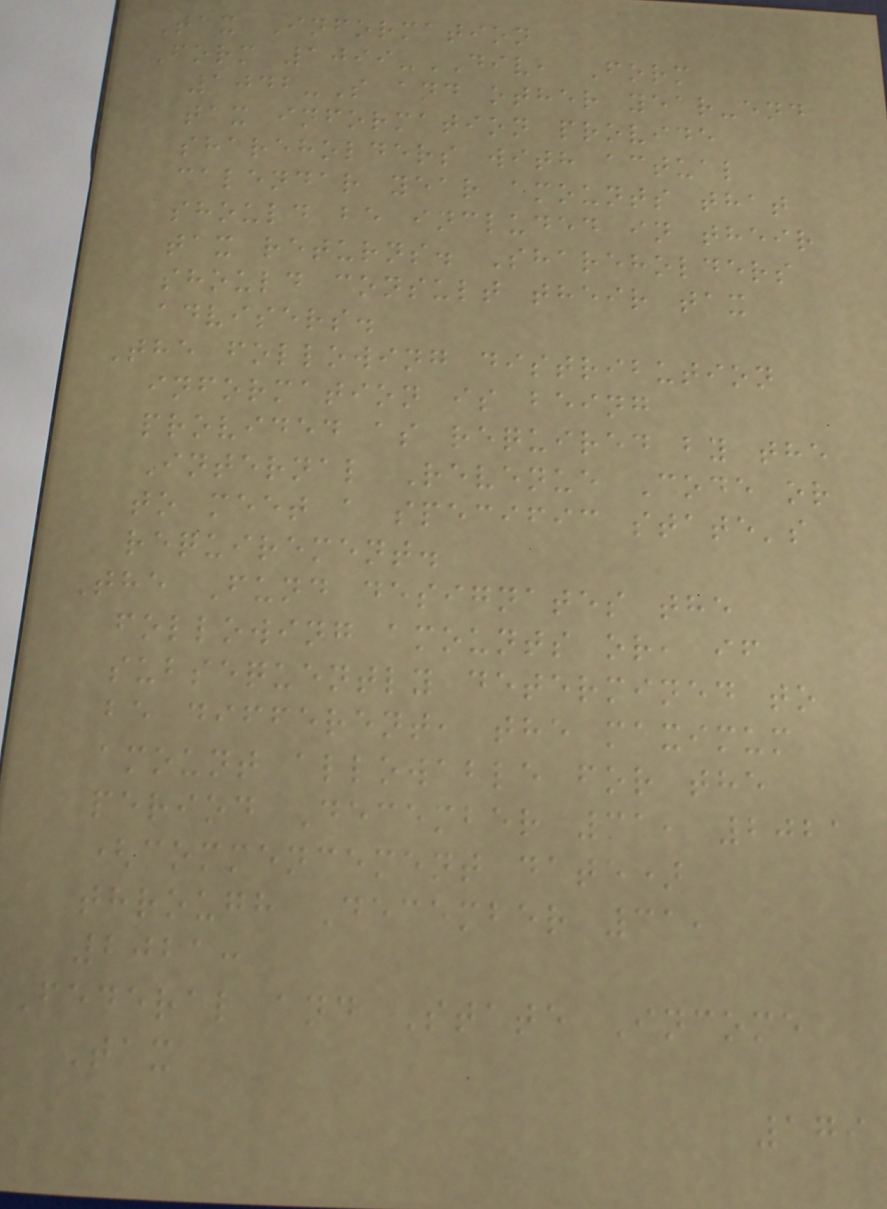Tax Information
Form 1099-DIV, Form
1042-S and other year-end
tax information provide
shareholders with actual
calendar year amounts that
should be included in their
tax returns. Shareholders
should consult their tax
advisers.
The following distribution
information is being
provided as required by the
Internal Revenue Code or
to meet a specific state's
requirement.
The Fund designates the
following amounts or, if
subsequently determined to
be different, the maximum
amount allowable for the
period December 31, 2021
(commencement date)
through December 31,
2021:
Federal and State Income
Tax
179
